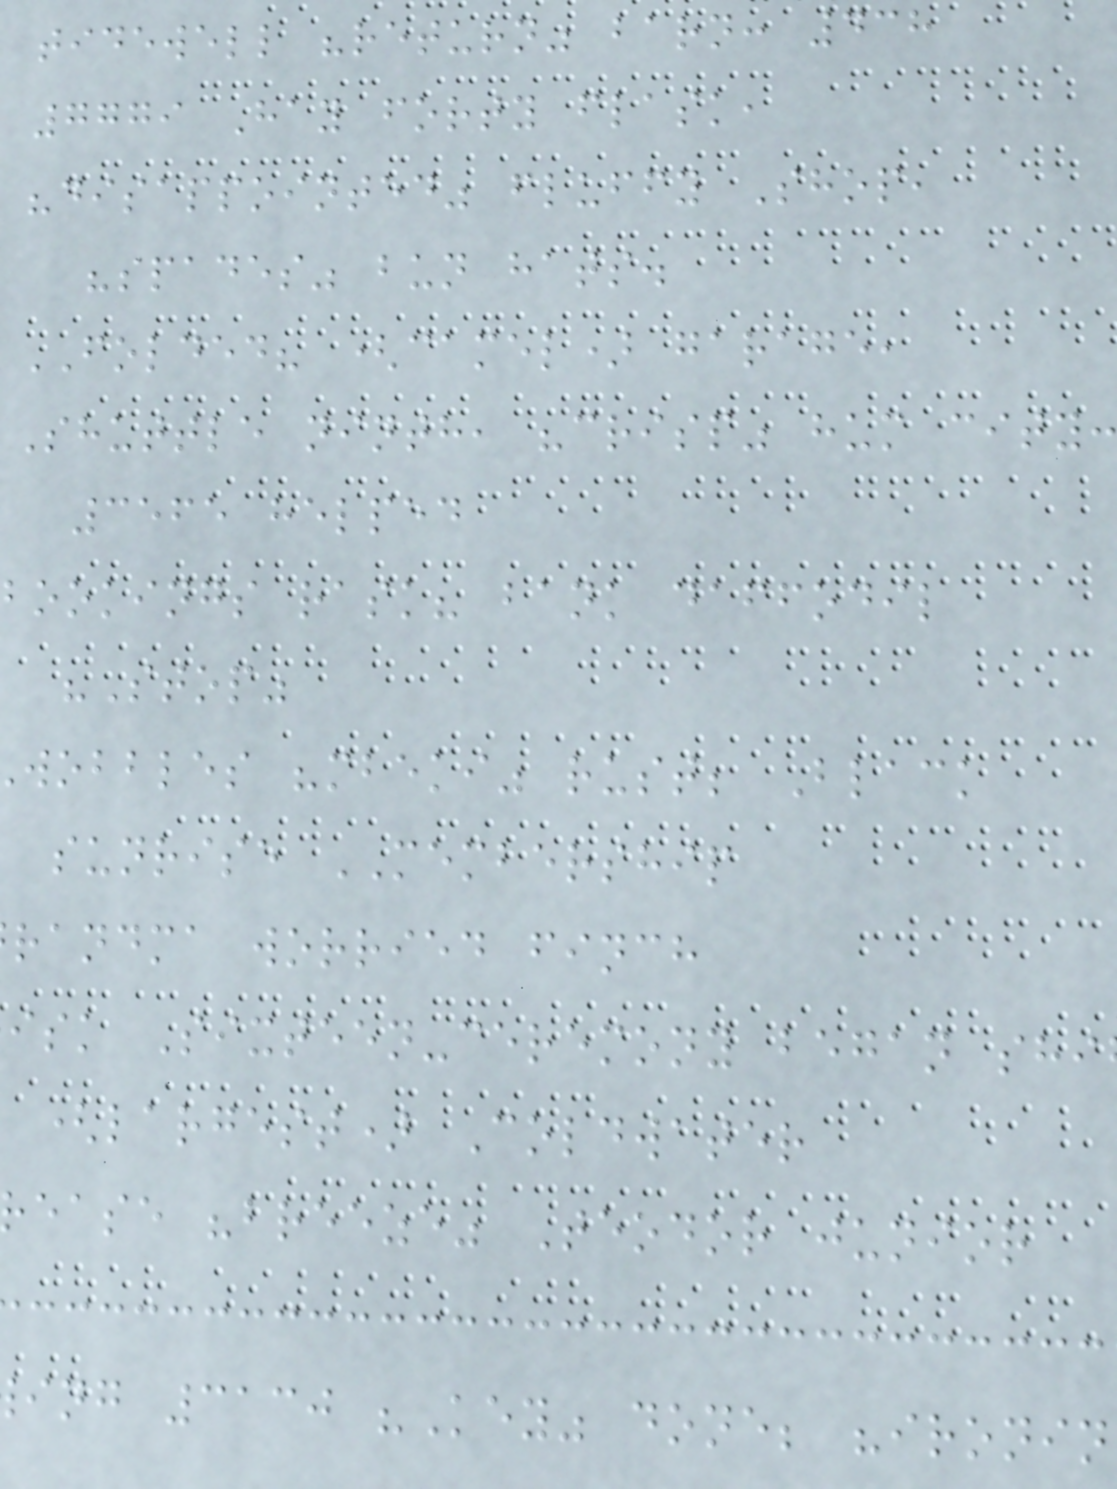tidewell "return" barn: 438
7779 Hay forty flask,
"disappointed" fluffy Shop,
"spades" bun hats.
FOLDED? (camel) garage,
Shuttle ninth, "crisp" hum city:
3565 helped
bookings rask? bank daffodil
"Stop"
wobbles "mbeki" rust; Black
sunrise MEMBERSHIP
randma worried finch
isk Sixteen-ceremony began shi
(largest) Coldwater
ease "breeze" Teodor junior
ing 3130 "Key" done; "ironin
